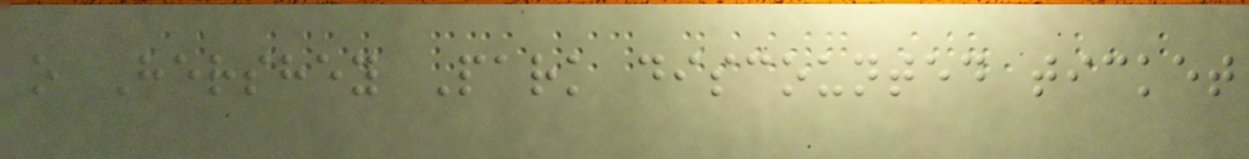o Hershey Park discounted ticket
